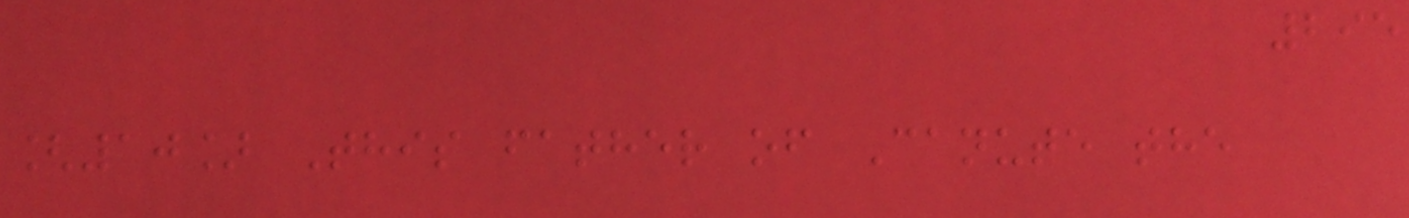295
[10] This father of Canute the
